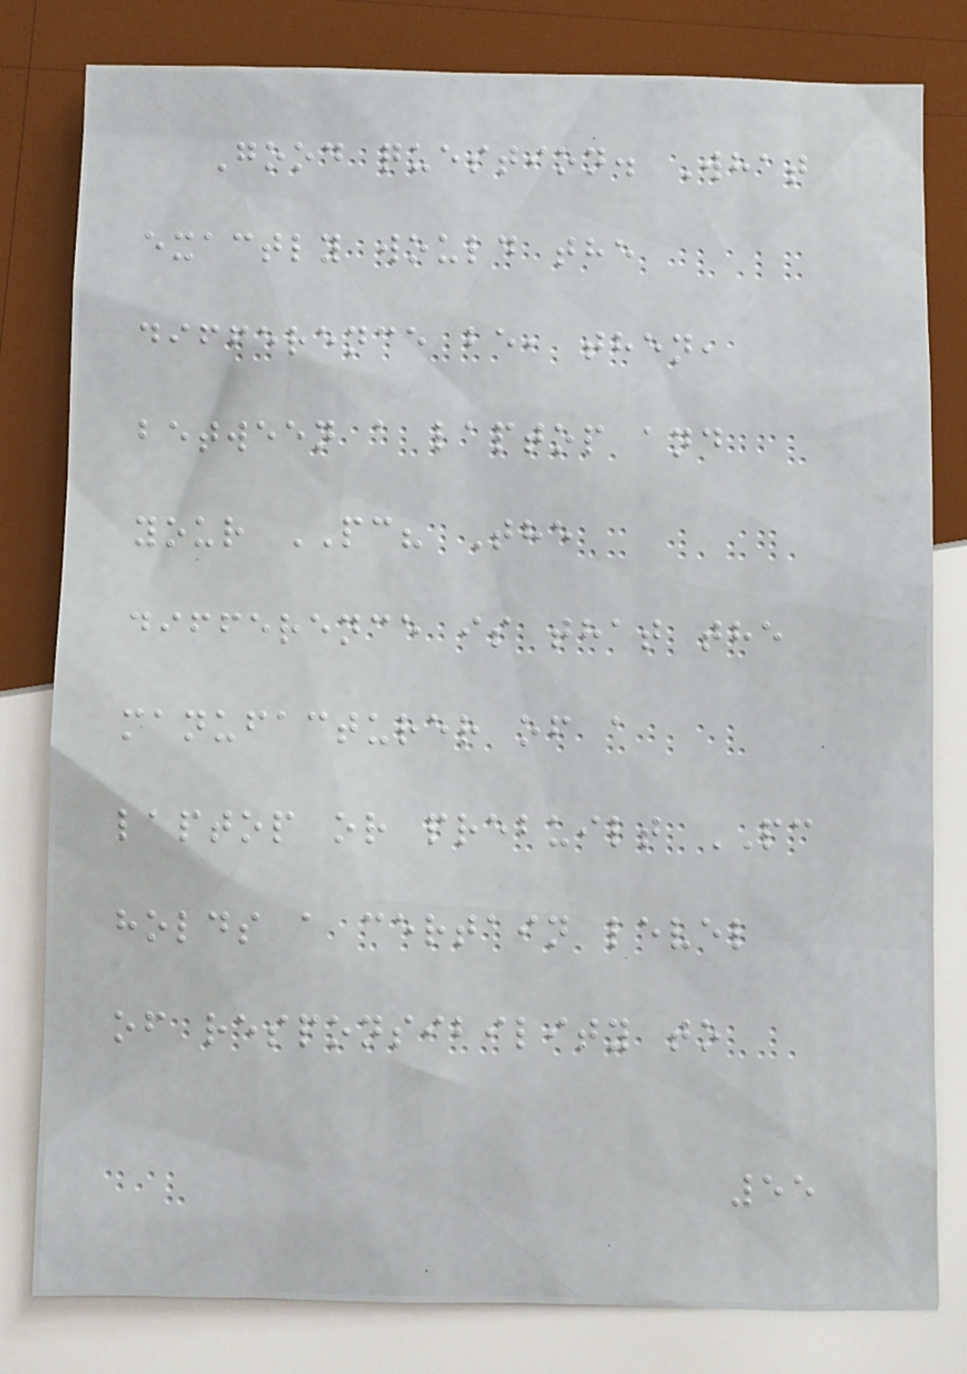Good question. What
exactly would the
difference be, then,
between a laptop and
your PC? The
difference is that the
manufacturer of a
laptop or prebuilt PC
holds a certain level
of responsibility to
55
